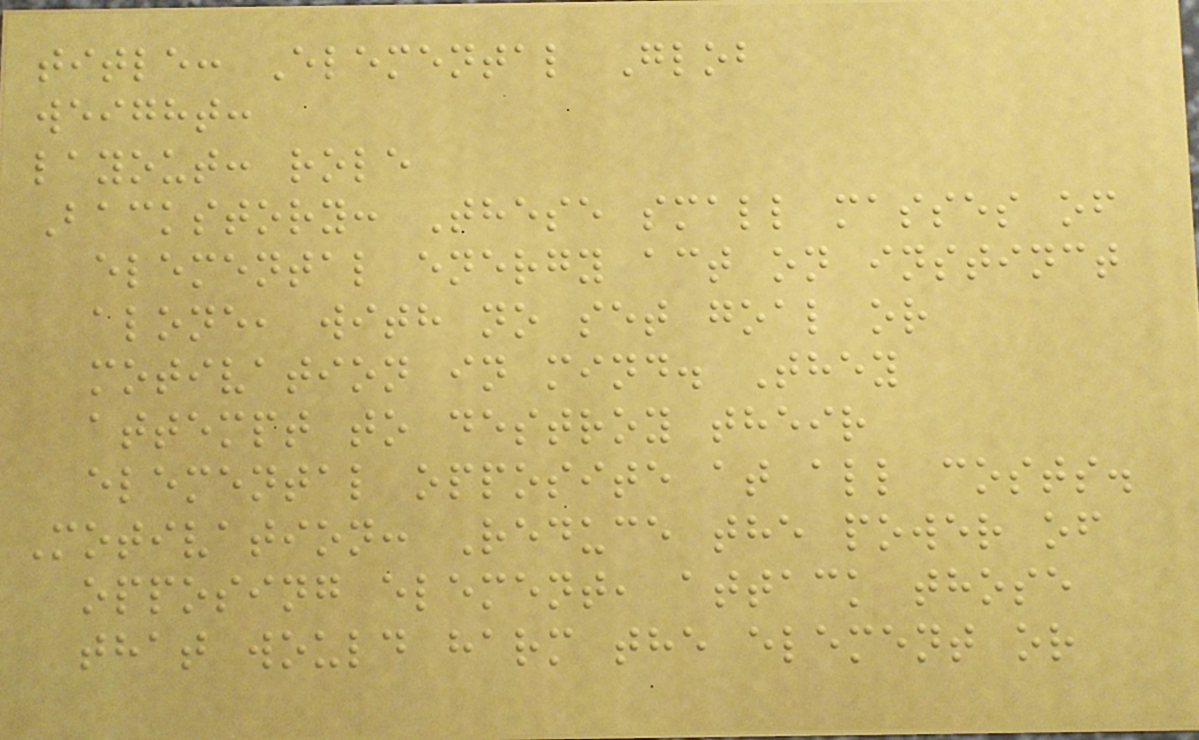title: Elemental Glob
weight:
layout: role
Backstory: These small masses of
elemental energy act on instinct
alone, with no set goal or
motivation in mind. They
attempt to destroy their
elemental opposite at all costs.
Motivation: Reduce the power of
opposing element, attack those
that would harm the element or
